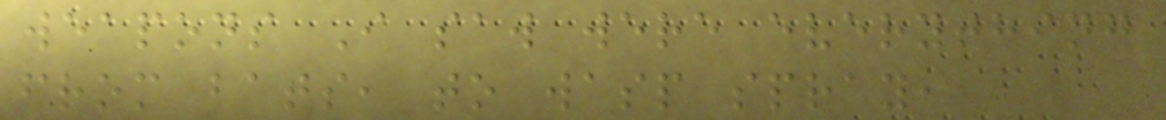weapons I saw were everything
from bats, to wasp spray,
